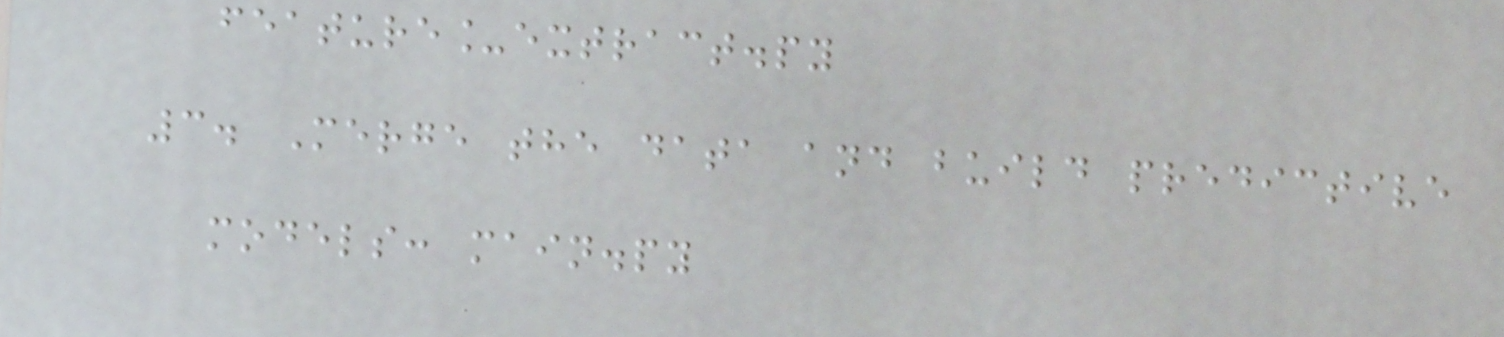feature_extract.py
3. Merge the data and build predictive
models: main.py
